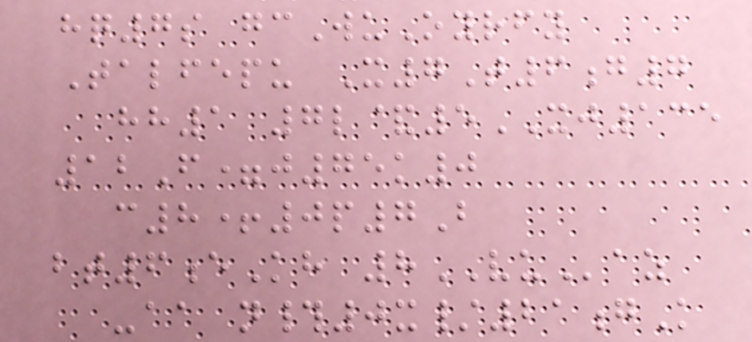hq7s gcWuOyrfy
Talfepu X7T6g7
hh1 7l&5XJ135
12F=j75k0
c8+0p7B
bt6eKh 8VUaz
-aa n#0x/21gK
